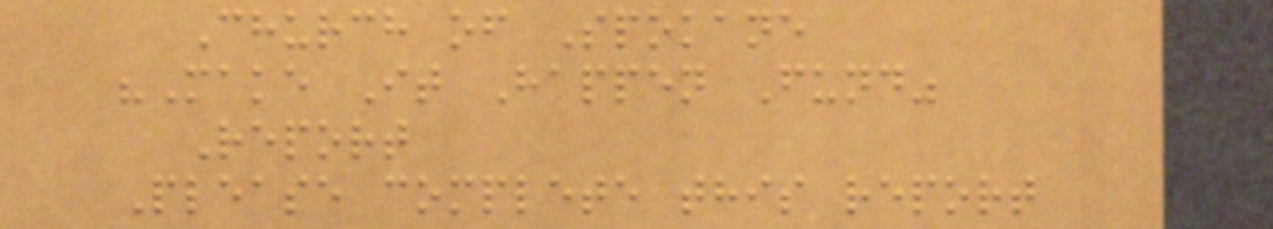Church of Spokane
"Make It Happen Fund"
Report
Please complete this report
